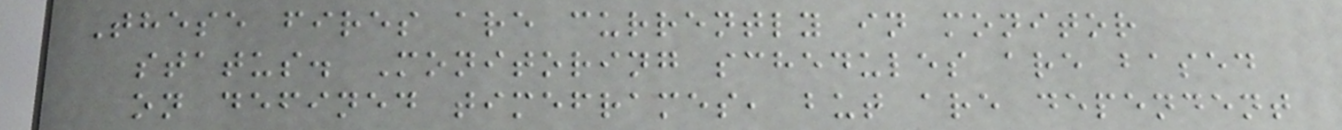These fires are currently in monitor
status. Monitoring schedules are based
on defined timeframes, but are dependent
